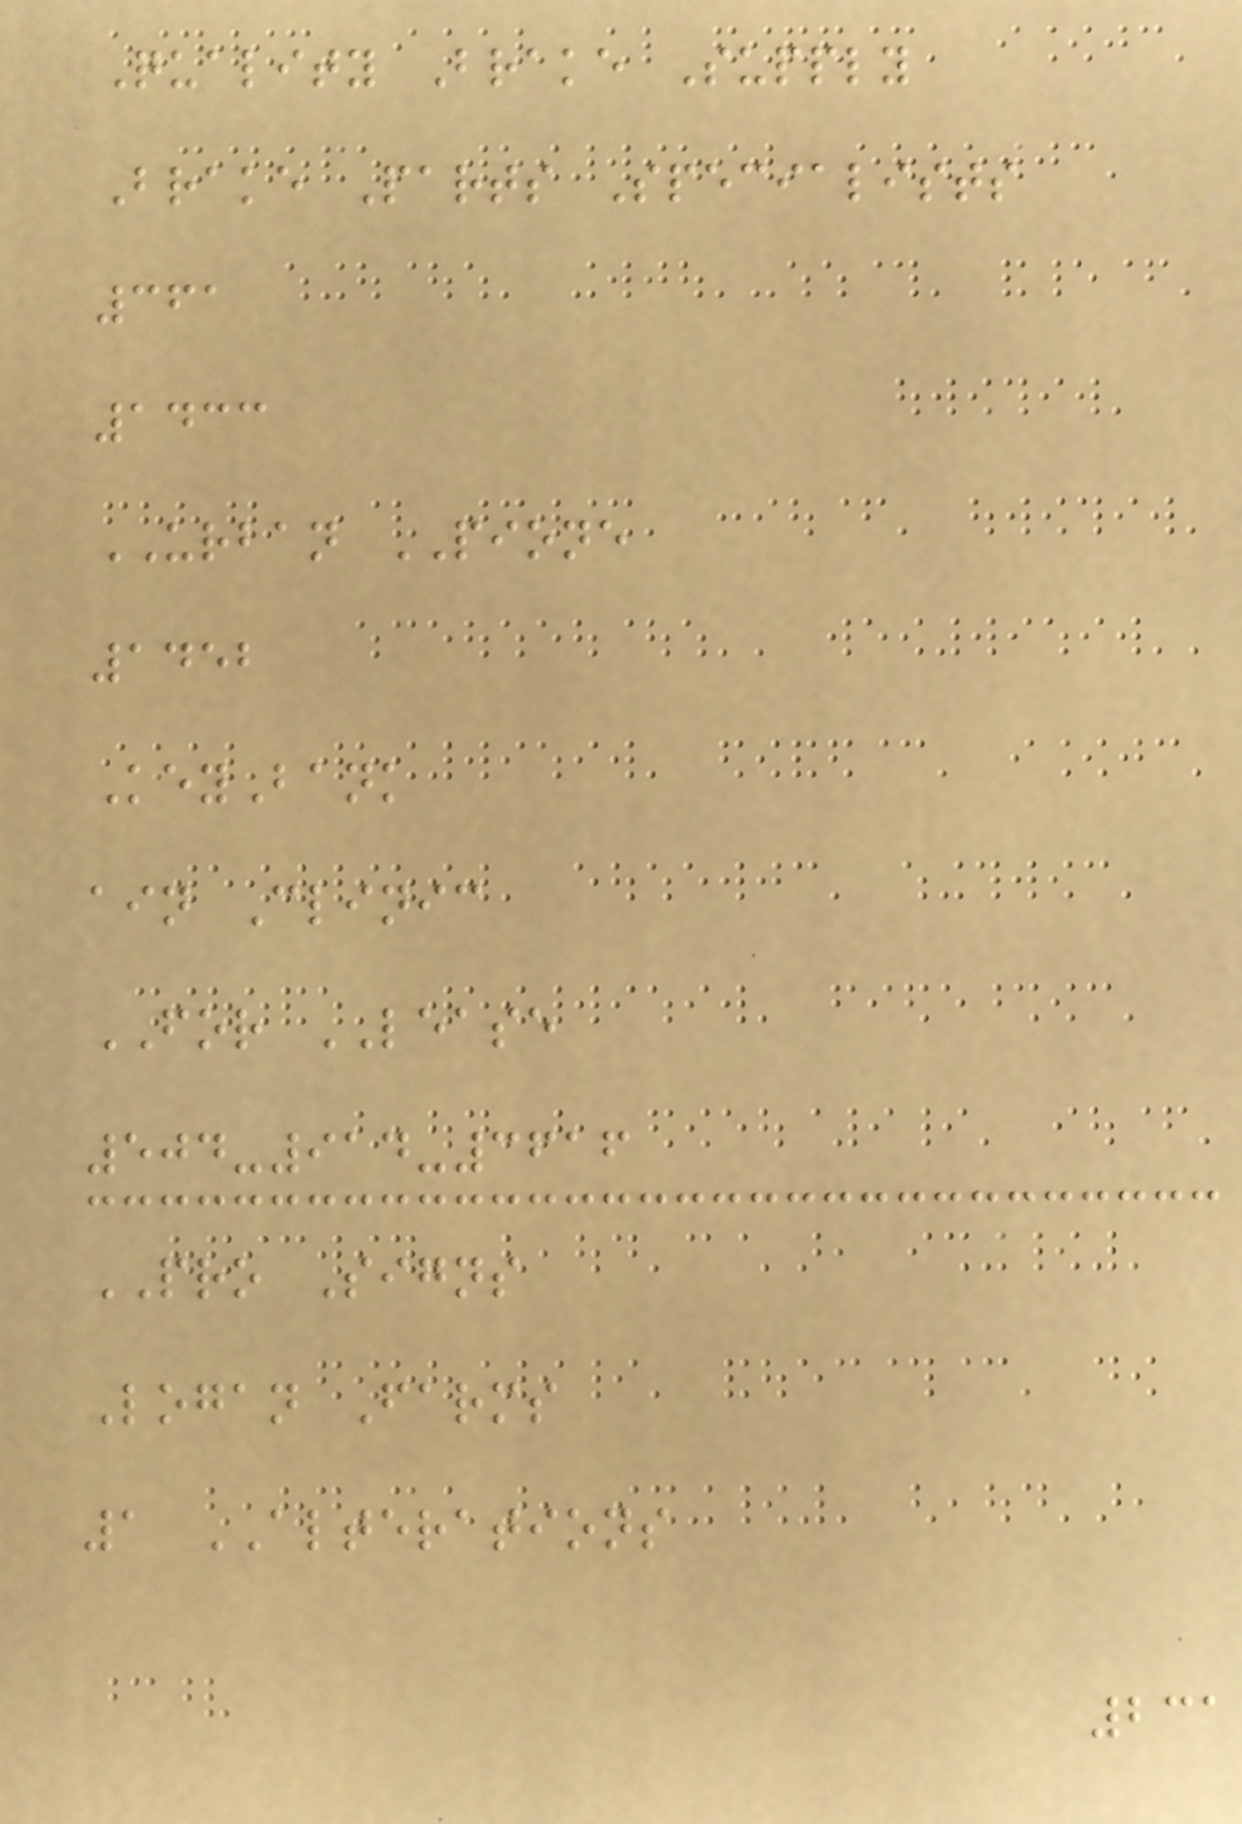Quality Brake Supply
Brake Parts Specialists
361
1433
URBAN PIONE
1452
KeyBank
ain Clinic
FOR LEASE
504-914-3616
PRO Signs
Logan Farms
1 ALTERATIONS
231
